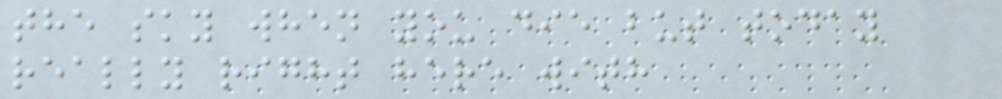the sky when you die but today
really right here with
